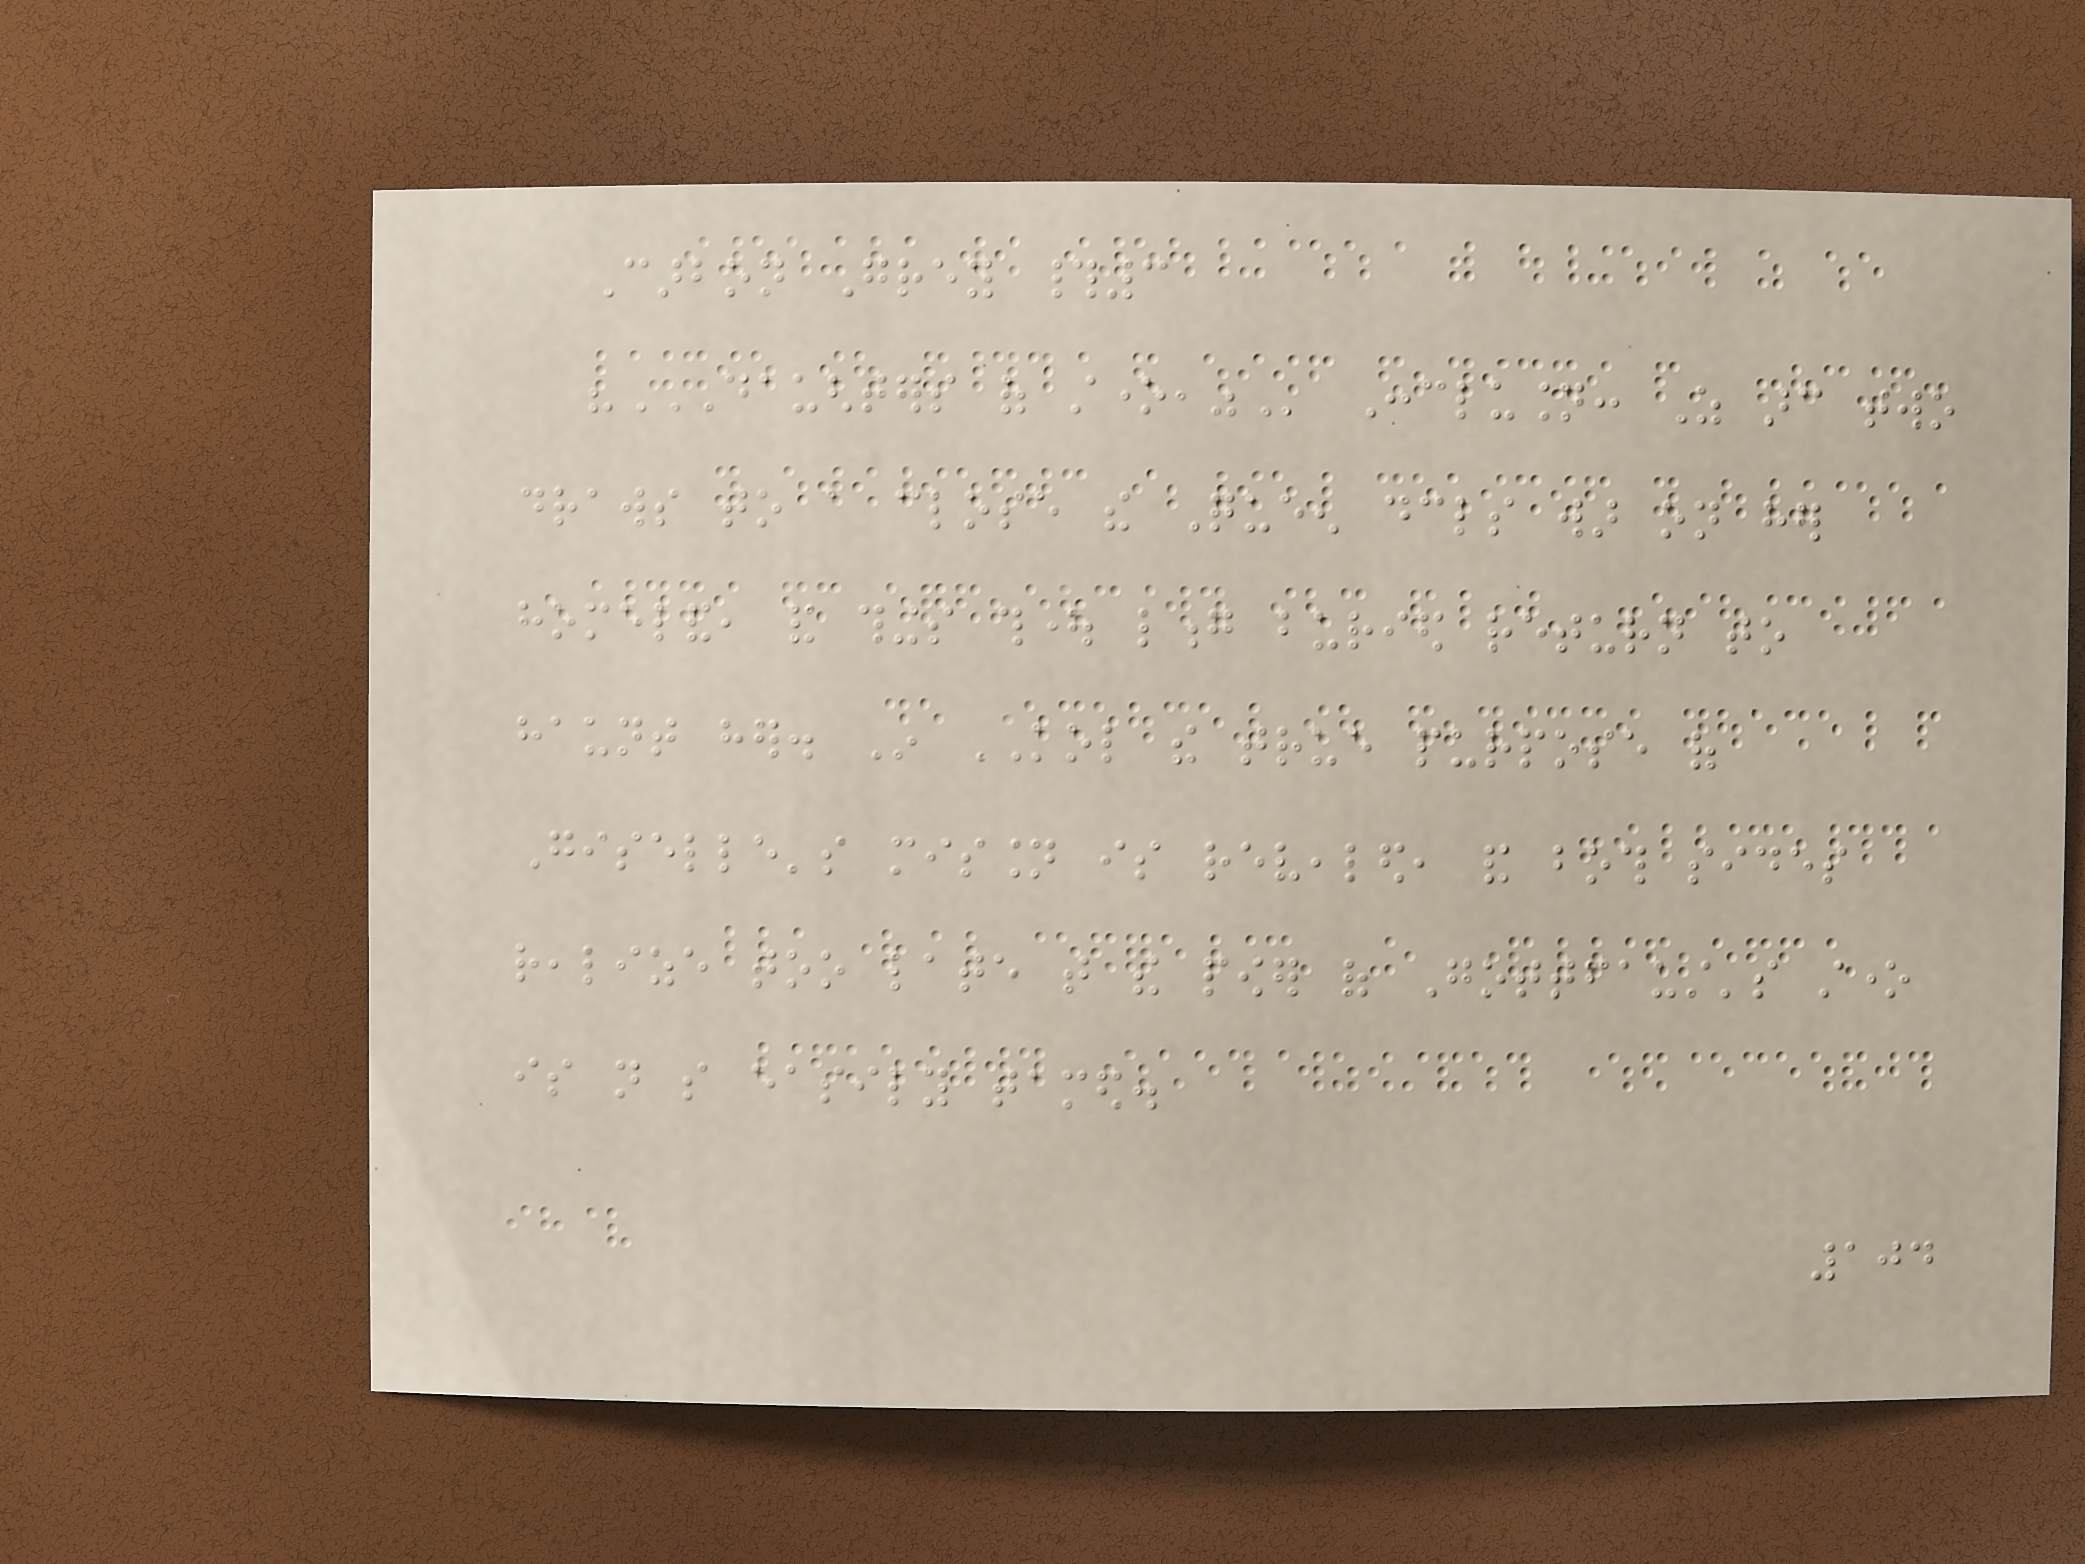Carbon Grey #3
"DAUGHTERS OF STONE," Conclusion: As arc two
draws to a close the Queen declares war on her
homeland, and things thought long buried return to
haunt her. In KOL the true purpose of
Giselle's mission is revealed, and both sides
realize too late that the power of Gottfaust's stone
is not so easily tamed.
104
